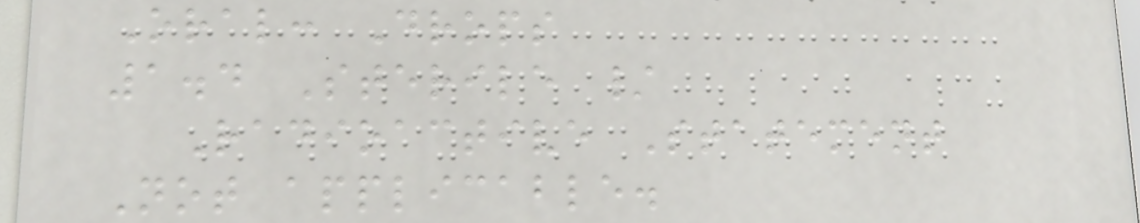Oral: Drops
1.4 Sterile /
Radioactive Statement
Not applicable.
